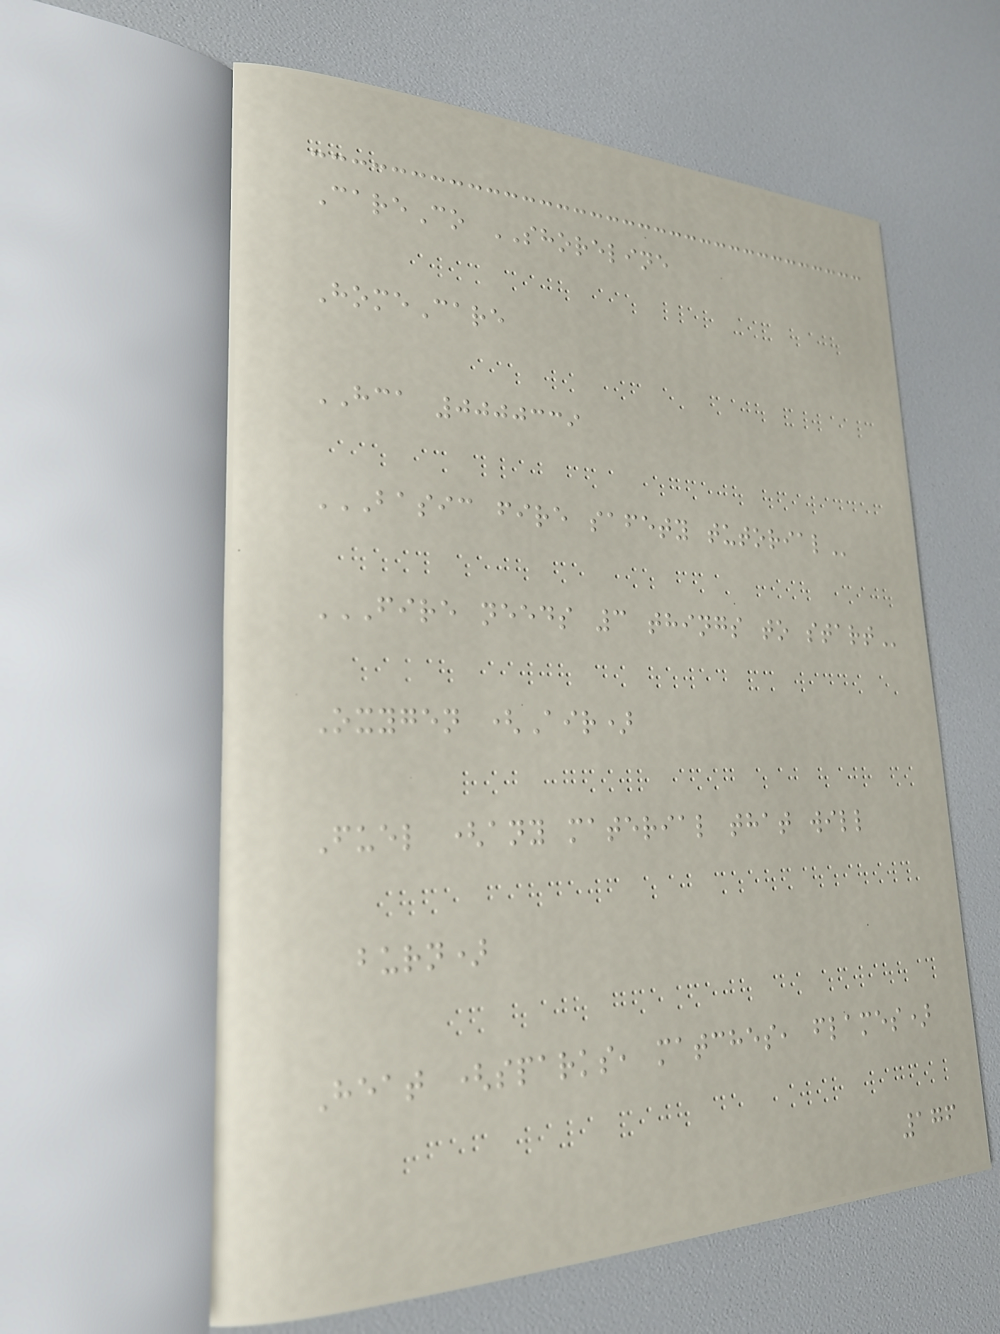CareCo SHORELINE
HomeCare
HCA 0000339
BASIC FIRE SAFETY TUTORIAL
FIRE NEEDS 3 THINGS TO START
Oxygen (Air)
Fuel (any material that will
burn)
Heat (sparks, matches, flames)
176
